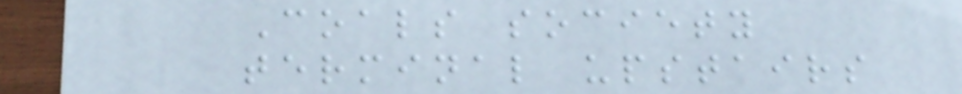Coals society
terminal upstairs
